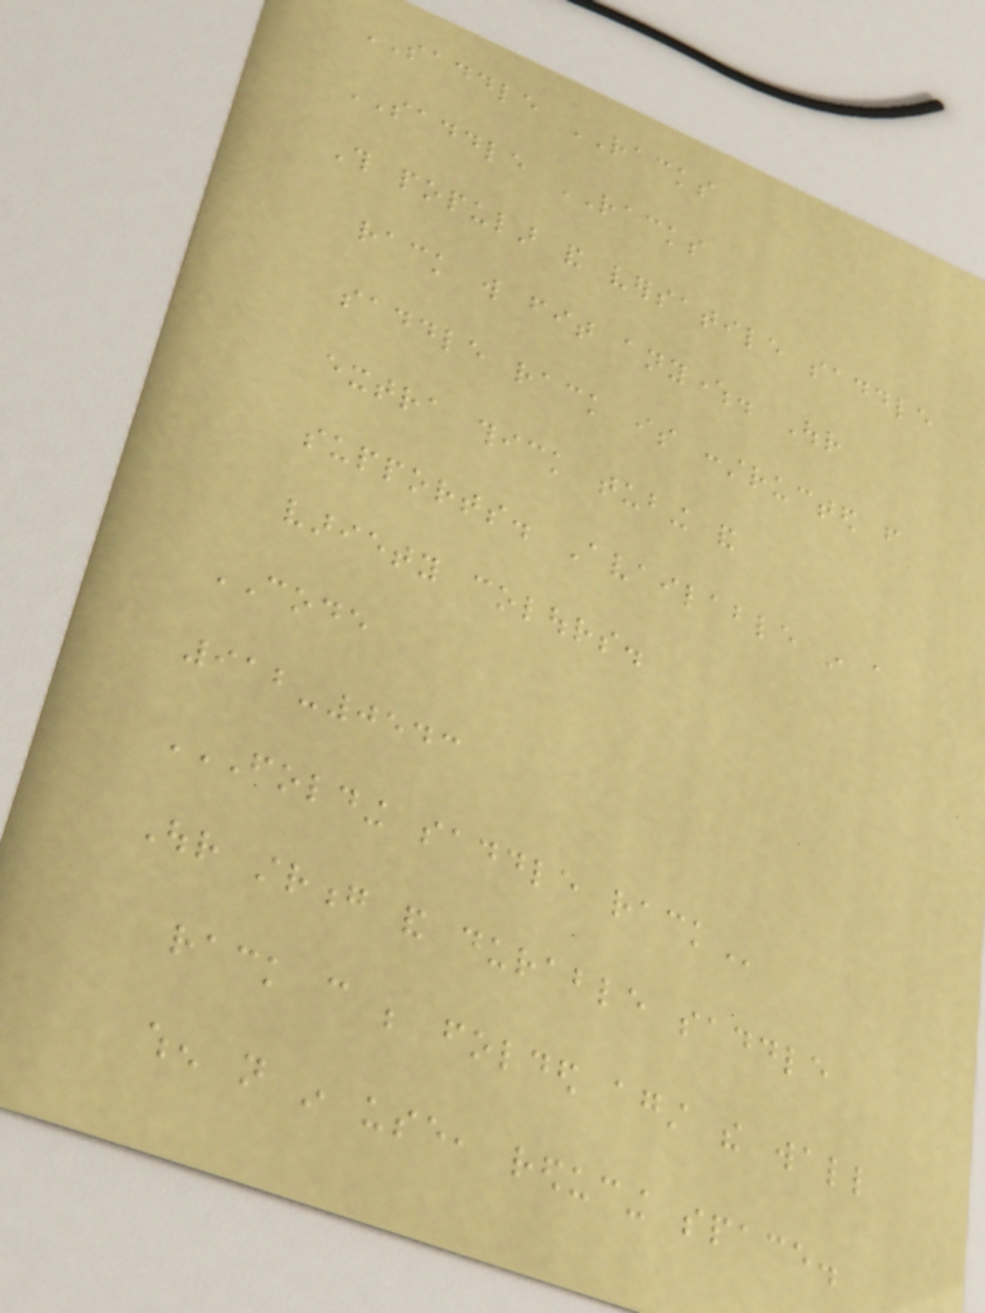SADDLE RACKS
SADDLE RACKS
This popular and versatile saddle
rack will fit anywhere. Our
saddle rack is constructed from
extra thick tubing and
supports. Available in a
variety colours.
CODE
912-0543
FOLDING SADDLE RACK
Our strong and durable saddle
rack can be folded against the wall
when not in use, reducing space.
